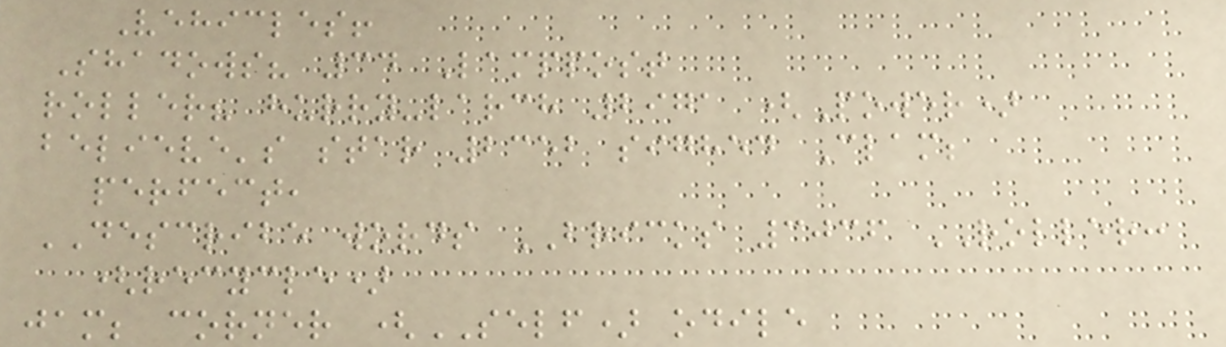Vehicles!
Shadows? 34 Lamppost
roller? hurry-larch 2971 (Power)
believe's star 2352 sighed Clam;
perfect,
DESCRIBE words BRICKS 3036 ROLLER:
(recycle)
jam; corner (SELF) odile
